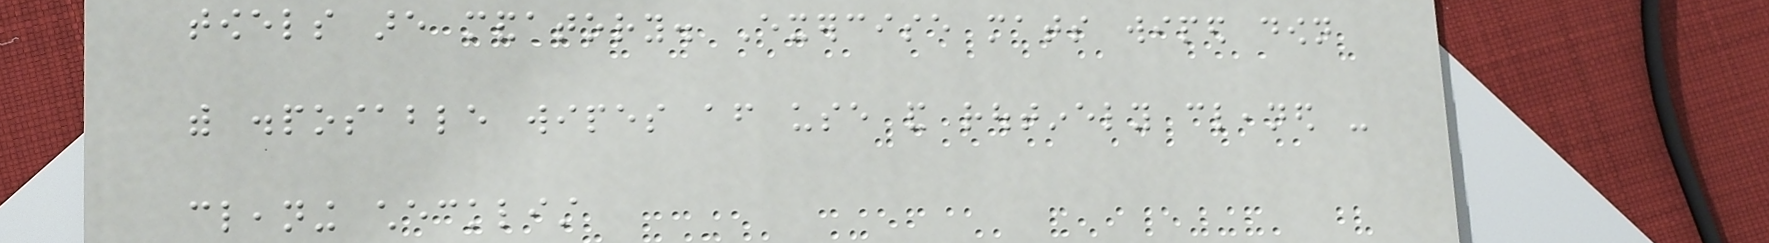towels are mandatory. Exercise mats wiped down
with disposable wipes after use and routinely cleaned -
cleaning checklist
